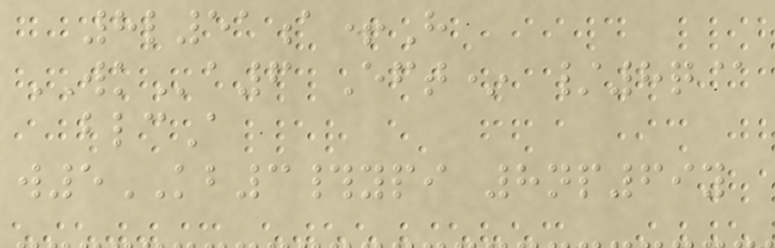8l51a+H
WKa6 Eft* /8q@
blcA
w5KB3#ypi 8np69y
